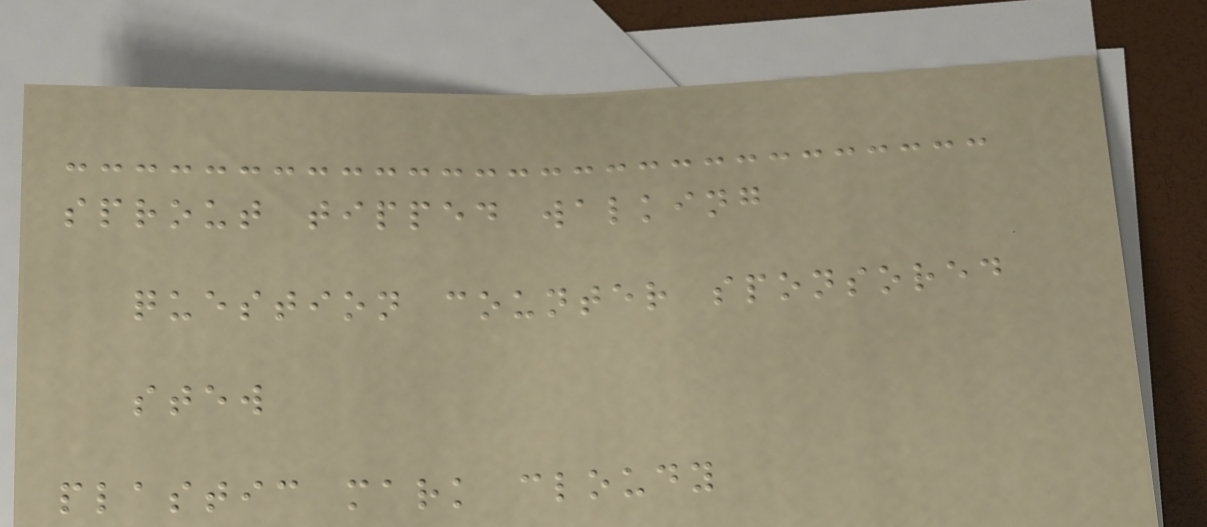sprout tipped walking
question counter sponsored
stew
plastic mark cloudy
